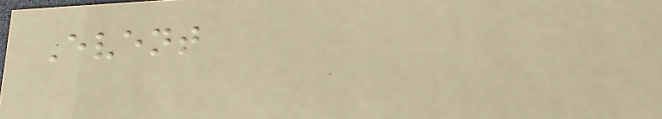Event
